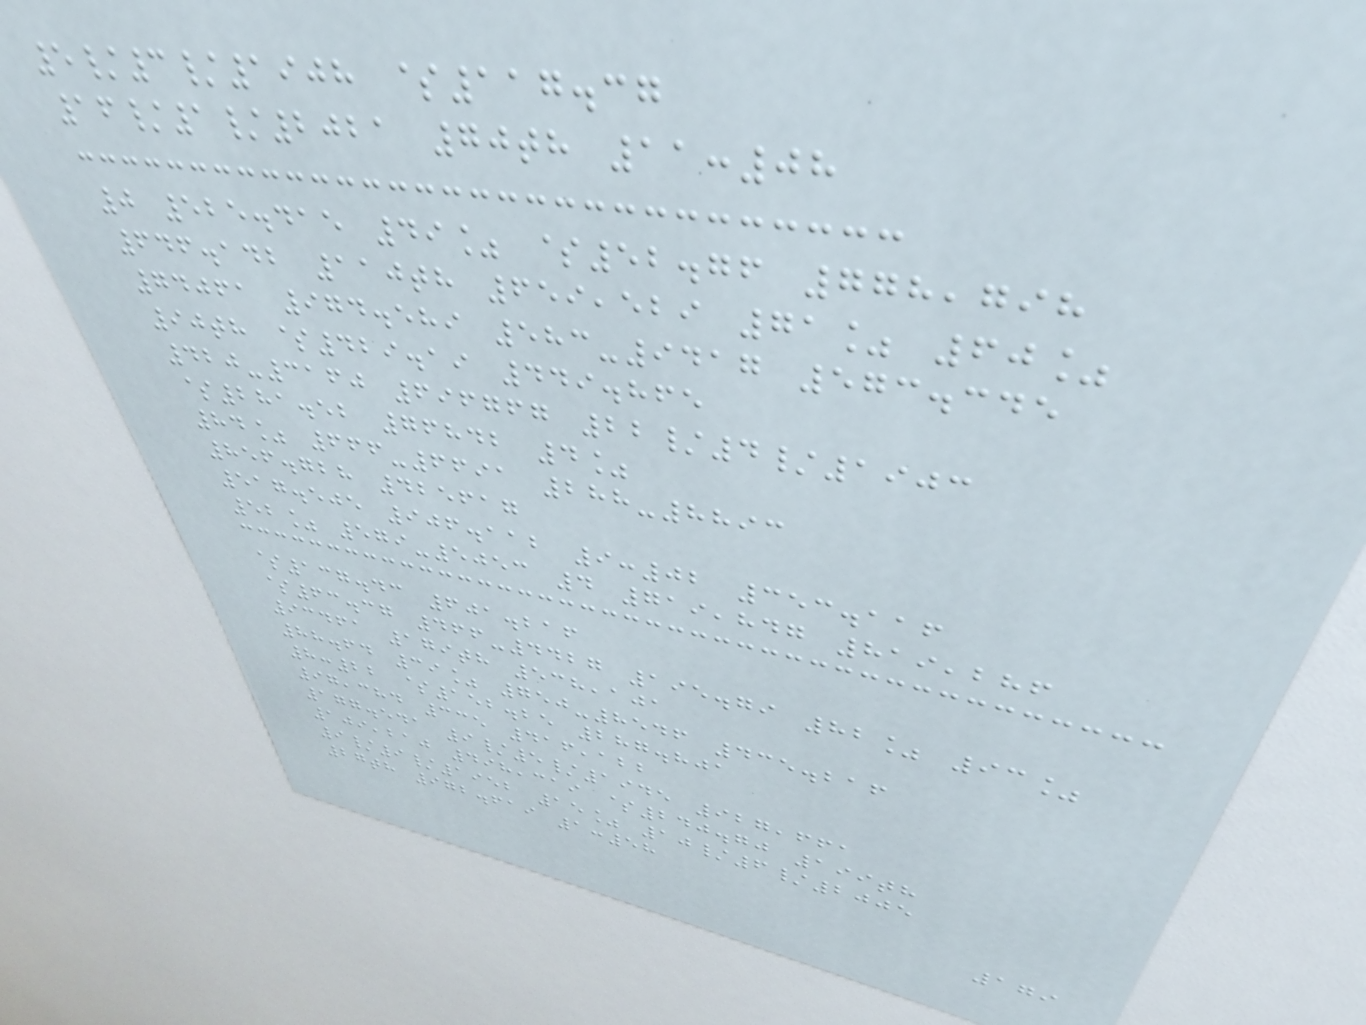5/3/1908 $117.37
16/1/2021 70th 11:08
0 525.415 49% $52.76 778,798
646.142 110th 659,529 71% 60%
74061 974.589 583-9417 573.345
90th $429.19 449.865
420-3160 696767 22/4/1903
$281.52 76842 4%
84% 666-6691 288-8893
856.728 425617
517.505 906.112 9:02 353.116
52% 579-5053 4 719,847 819,286
$137.43 601.216
$63.37 466-4427 195.79 82% 93%
93461 179th 538,101
88.64 39% 750-8546 435.216
8:22 $152.25 287.801
97,384 335 416,122
177.541 9/5/1945 927,661
109,210 498,319 $240.70 199th
9/9/1952 15% 10/6/2005
27th 972.619 1:58
179
